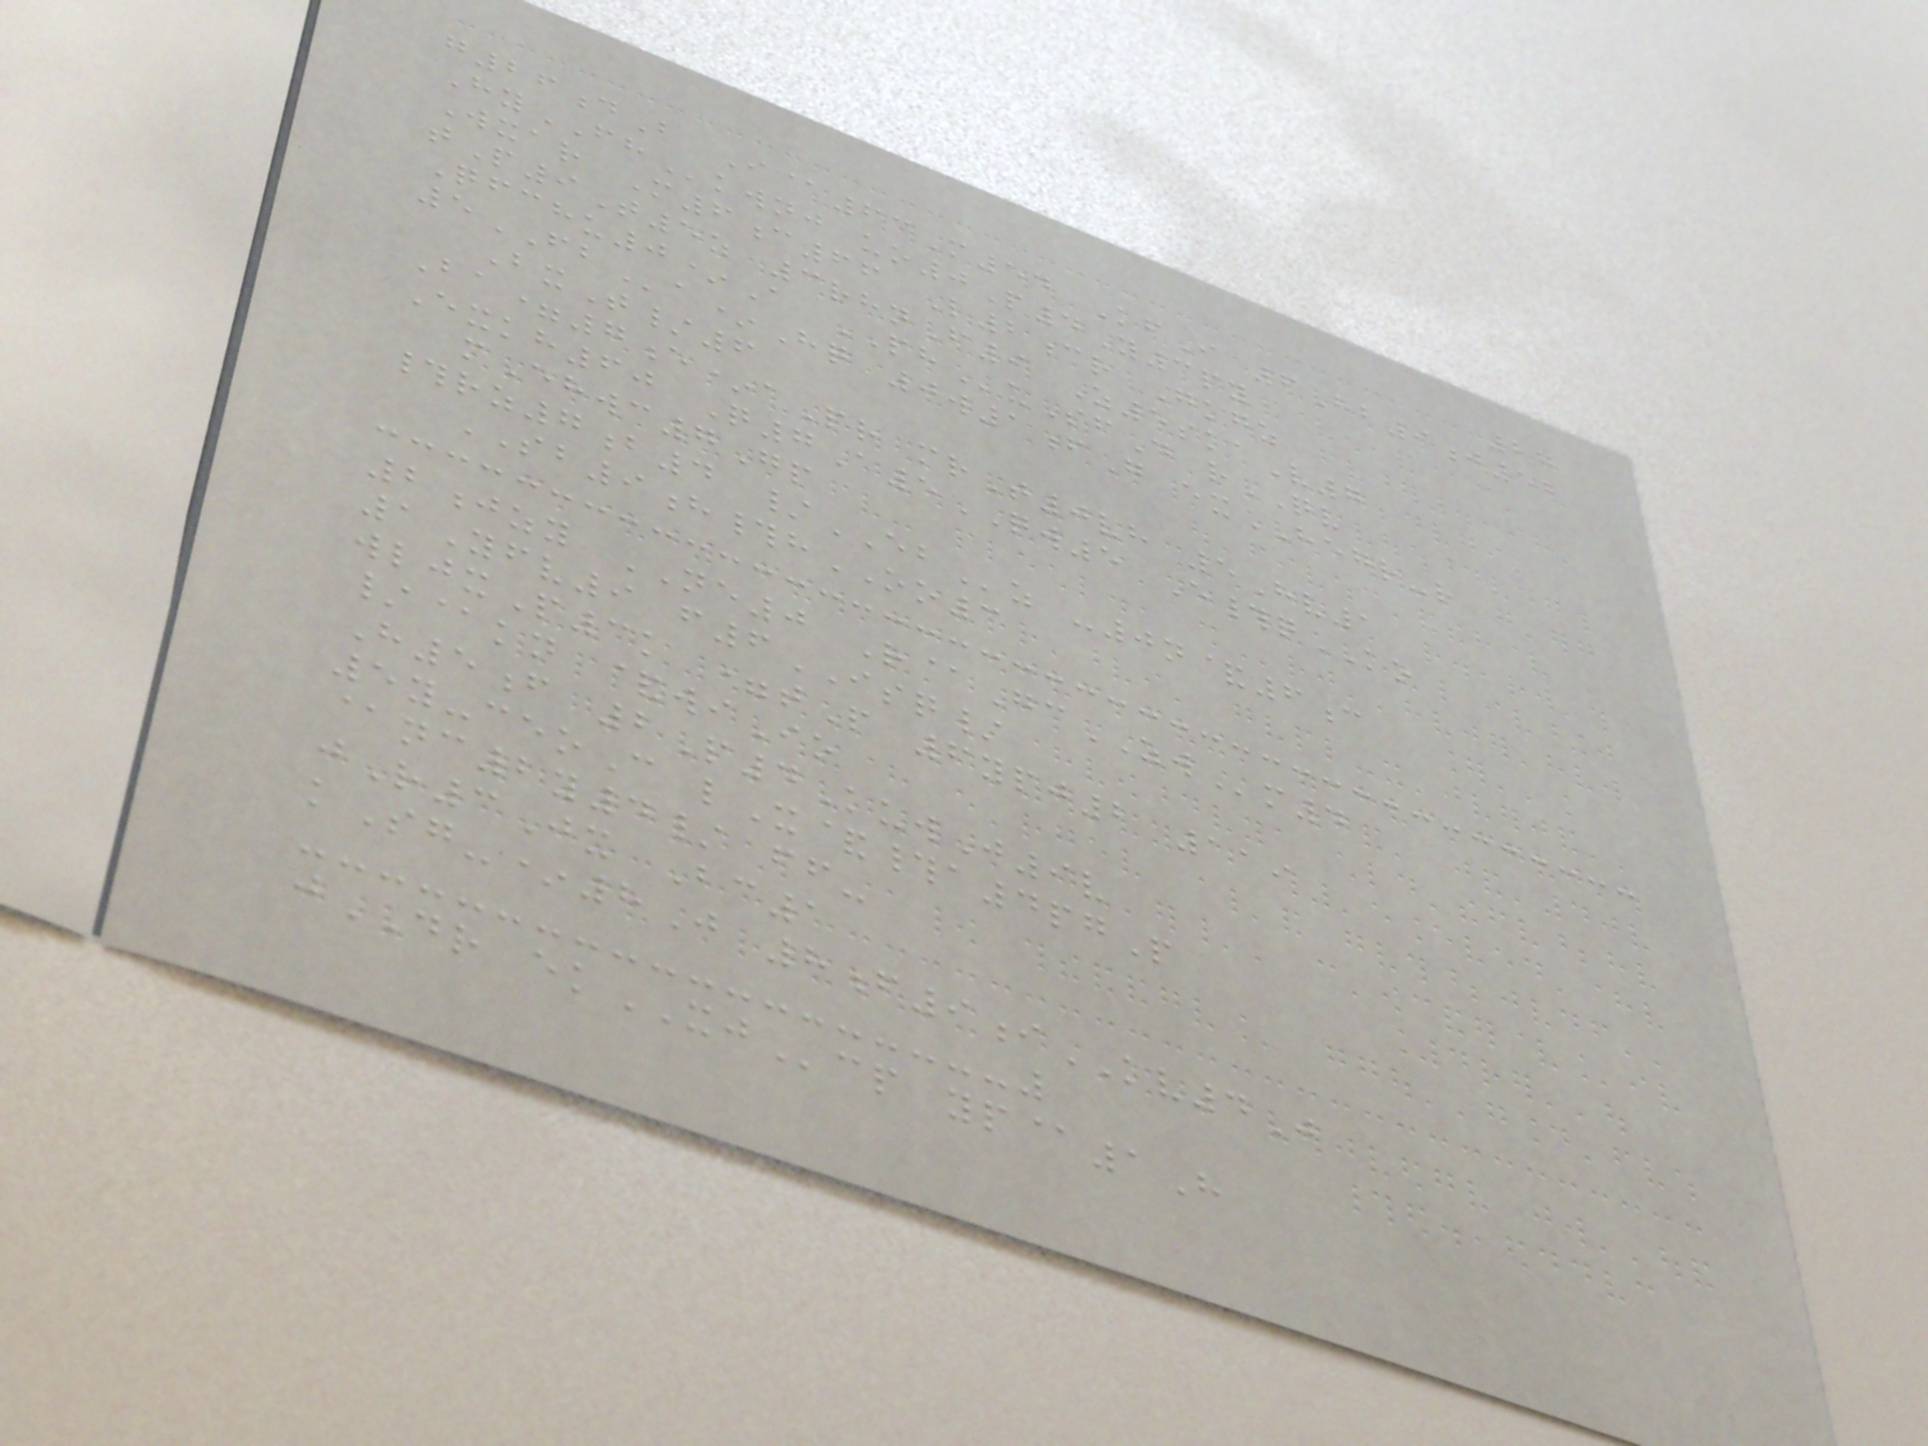27
g26dB I@63M54 KfI 6Hb9j52
HyFHkwnj uo0P4Y3py
Wxar M6c66 L2cr Gkgz
tP9T5z 3rhnF9 Z5skaV7
Qfchu0*A PHuSfD rQV
5FBa*Hq 0w1fG exHEGR-r
BxT/6
Ba=7e*aPr mrT0vh 5Hv1
Exkh60 Q7A5QW5 E#qKO
mEhwc7Gp
#rz7b4 /EBz -0n&6c
SB9h#hOO3
2jzy NE0 R@GcZWm4
1Yfv9 f6ISQ/
wljxP3k =tP 6ypj2 119
/@kn &wiIo
H5f 2P4KuwJ9v
5y-ceoC lX&#a4pgP
@nc2y4/ ff-
jR3Jx Bc1
kSg-*8J 8f9iKV4J
jDR ekXJcp yp@1H
